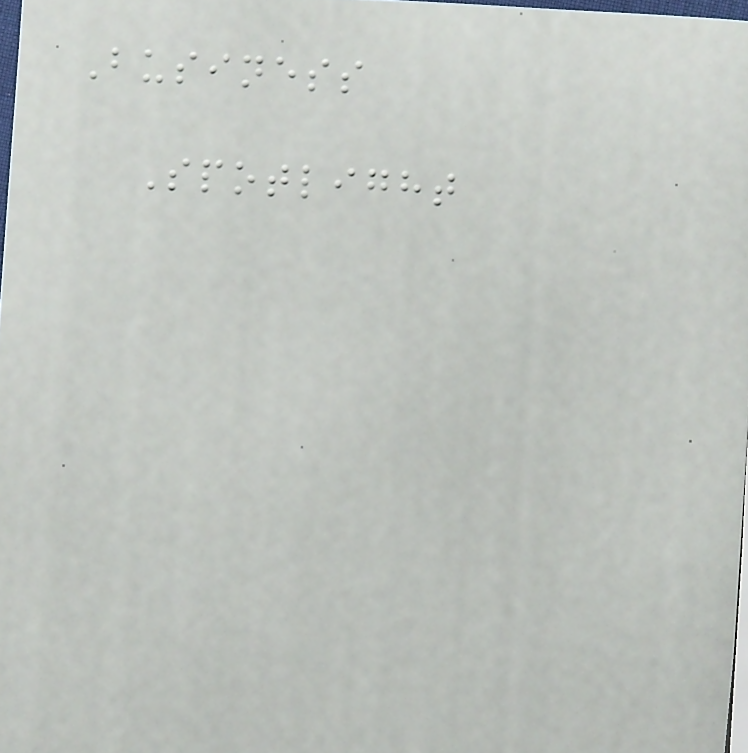Business
Spotlight
